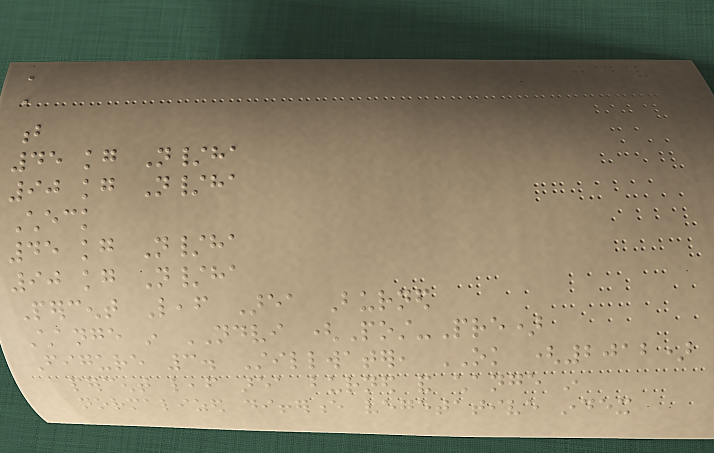a
a
b
45 kg N/ha
90 kg N/ha
Check
45 kg N/ha
90 kg N/ha
Percent Leaf Area Burned
Change in NDVI (Post-Pre)
Figure 3. Stillwater, OK (2012)
percent leaf area burned and change in
normalized difference vegetative index
